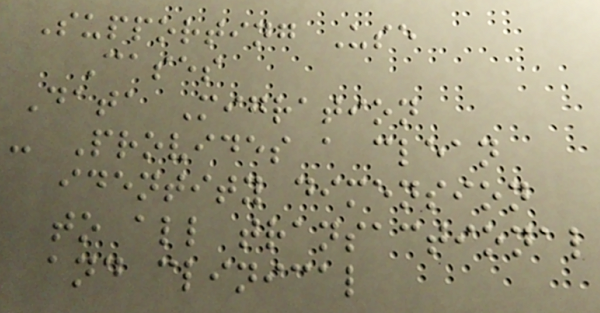Supporting Use
Cases
Data Migration
- Provides a clean
identity dimension
to all transactional
and clinical
